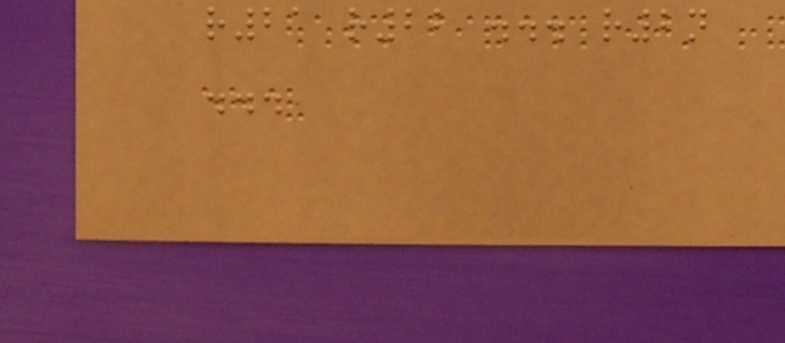r21 r22 ... r2n
...
